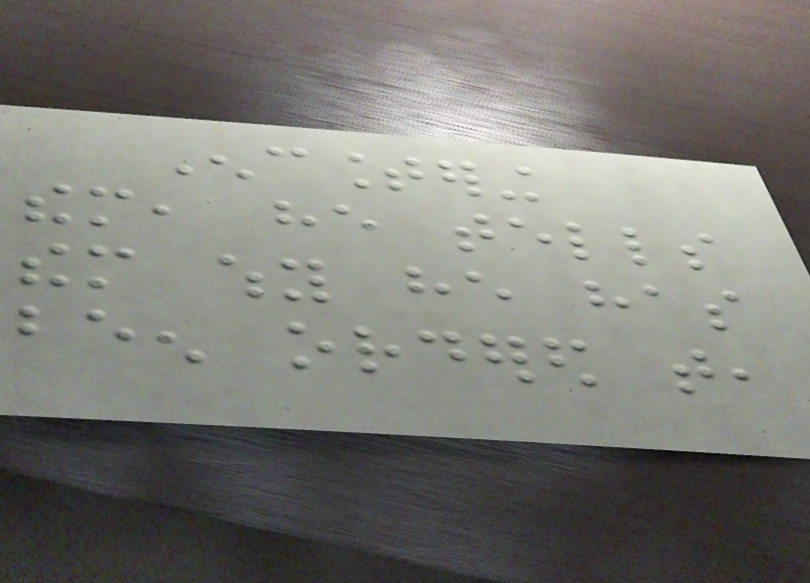Encountering
them, he tells
them why he has
been ordered that,
